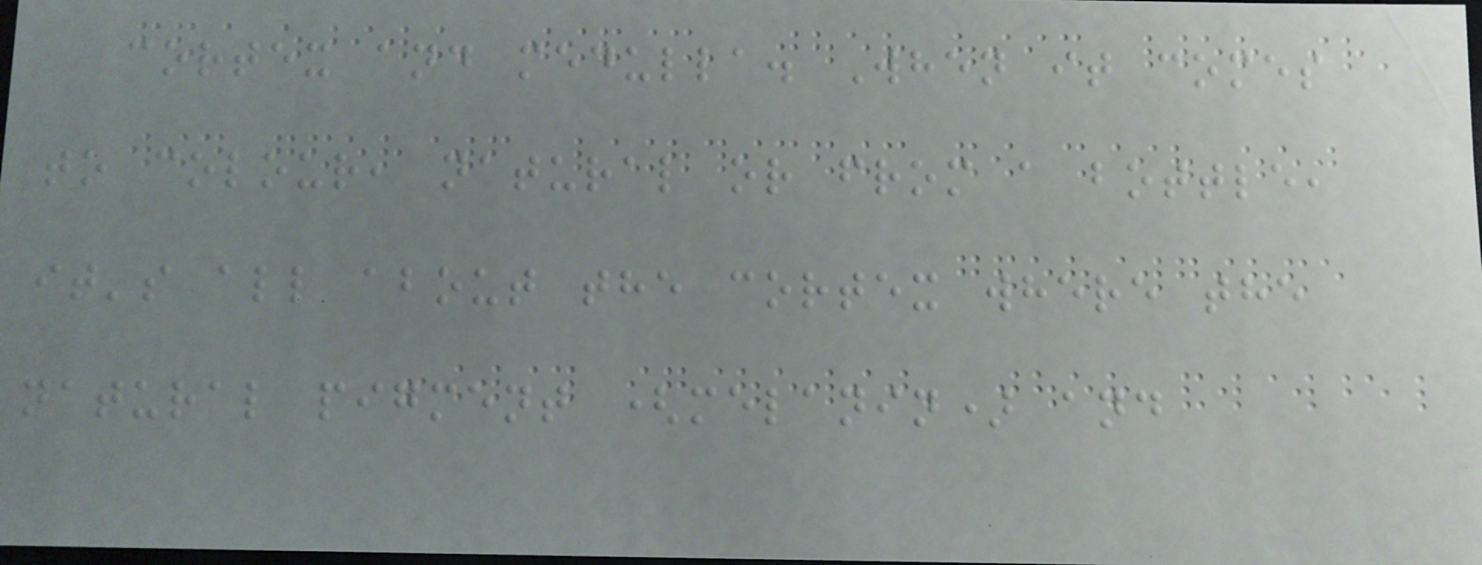cortex and medulla. When it comes
to colour, natural or from a bottle,
it's all about the cortex where the
natural pigment (melanin) and
